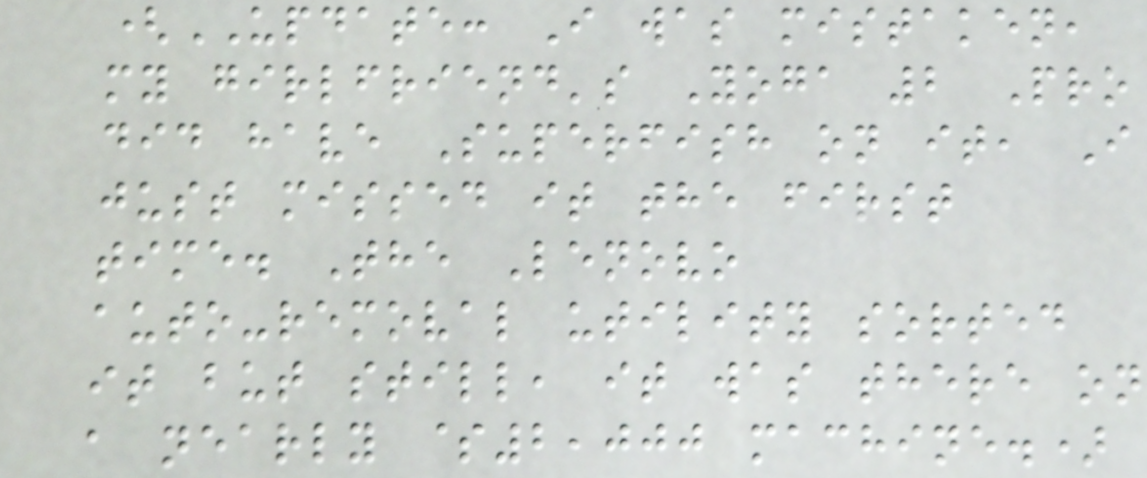(UPDATE: I was mistaken,
my girlfriend's Yoga 2 Pro
did have Superfish on it, I
just missed it the first
time. The Lenovo
auto-removal utility sorted
it but still, it was there on
a nearly $2,000 machine.)
